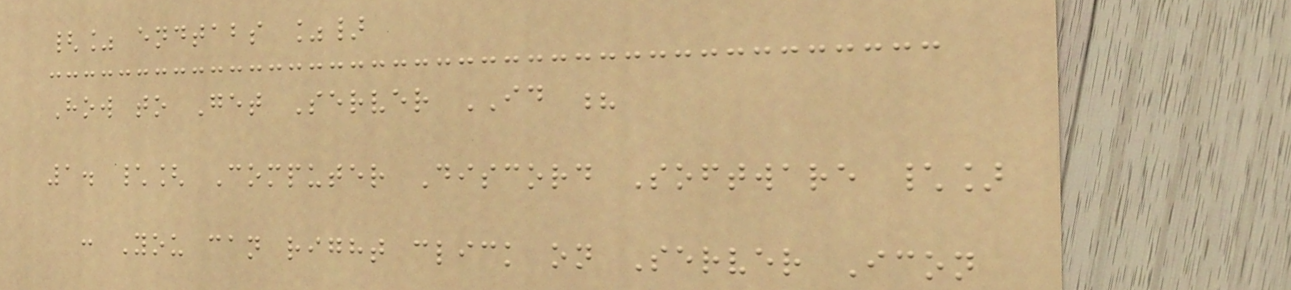{% endtabs %}
How to Get Server ID ?
1. \[ Computer Discord Software \]
: You can right click on Server Icon
